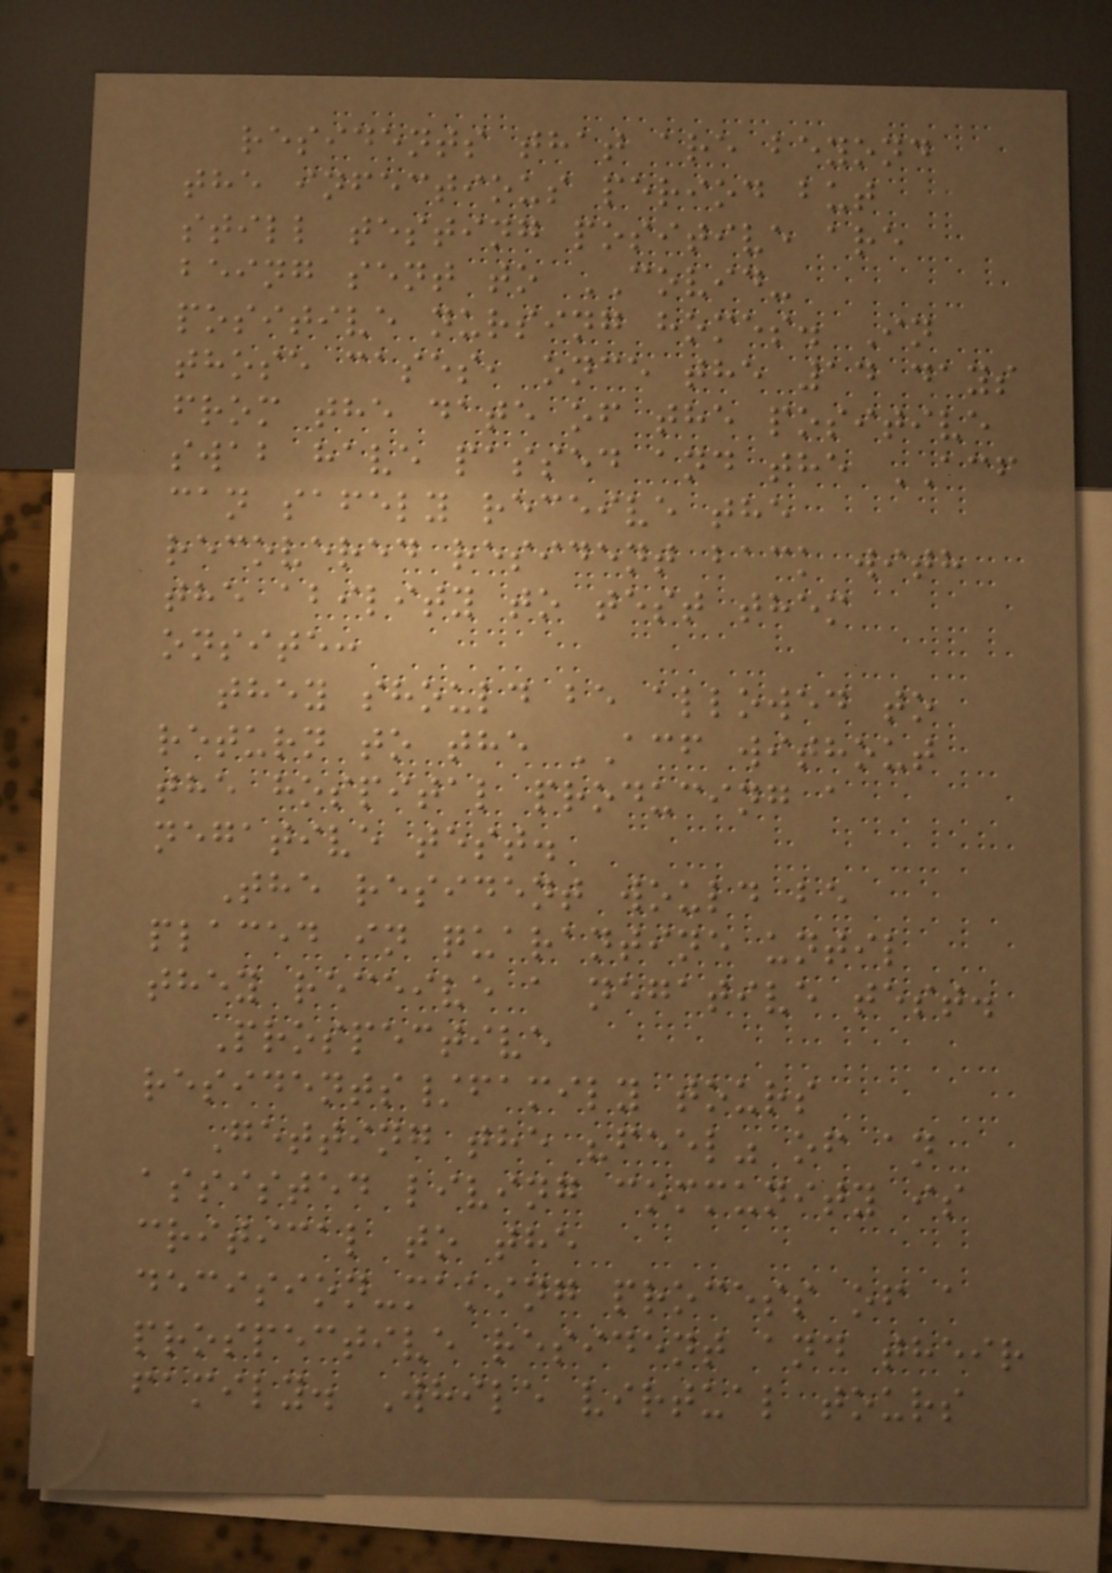residents that are beyond
the infectious period but
still testing positive are
being sent to COVID-
positive nursing homes. In
those cases, once the 14 days
from the date of the positive
swab have passed and the ACF
can safely receive the
recovered resident back with
the ability to test them
onsite:
they should be allowed to
return to the ACF without
the hospital producing a
negative test.
The resident would be
placed in quarantine until
they receive a negative test.
Prospective
residents/family tours
Getting the "feel" of an
assisted living community is
critical to the
decision-making process of a
prospective resident and their
family. While virtual tours
